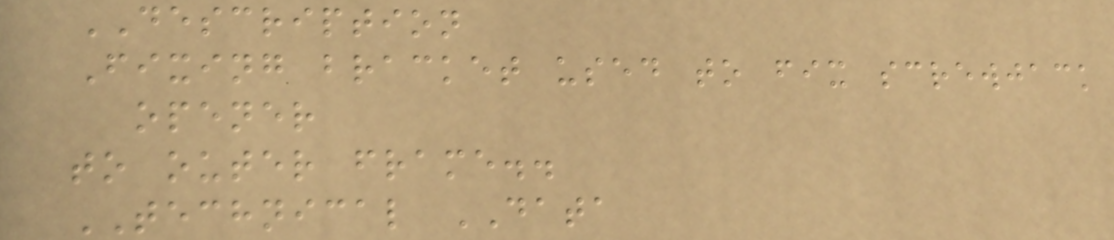DESCRIPTION
Fixing bracket used to fix screwjack
opener
to outer frame..
TECHNICAL DATA
